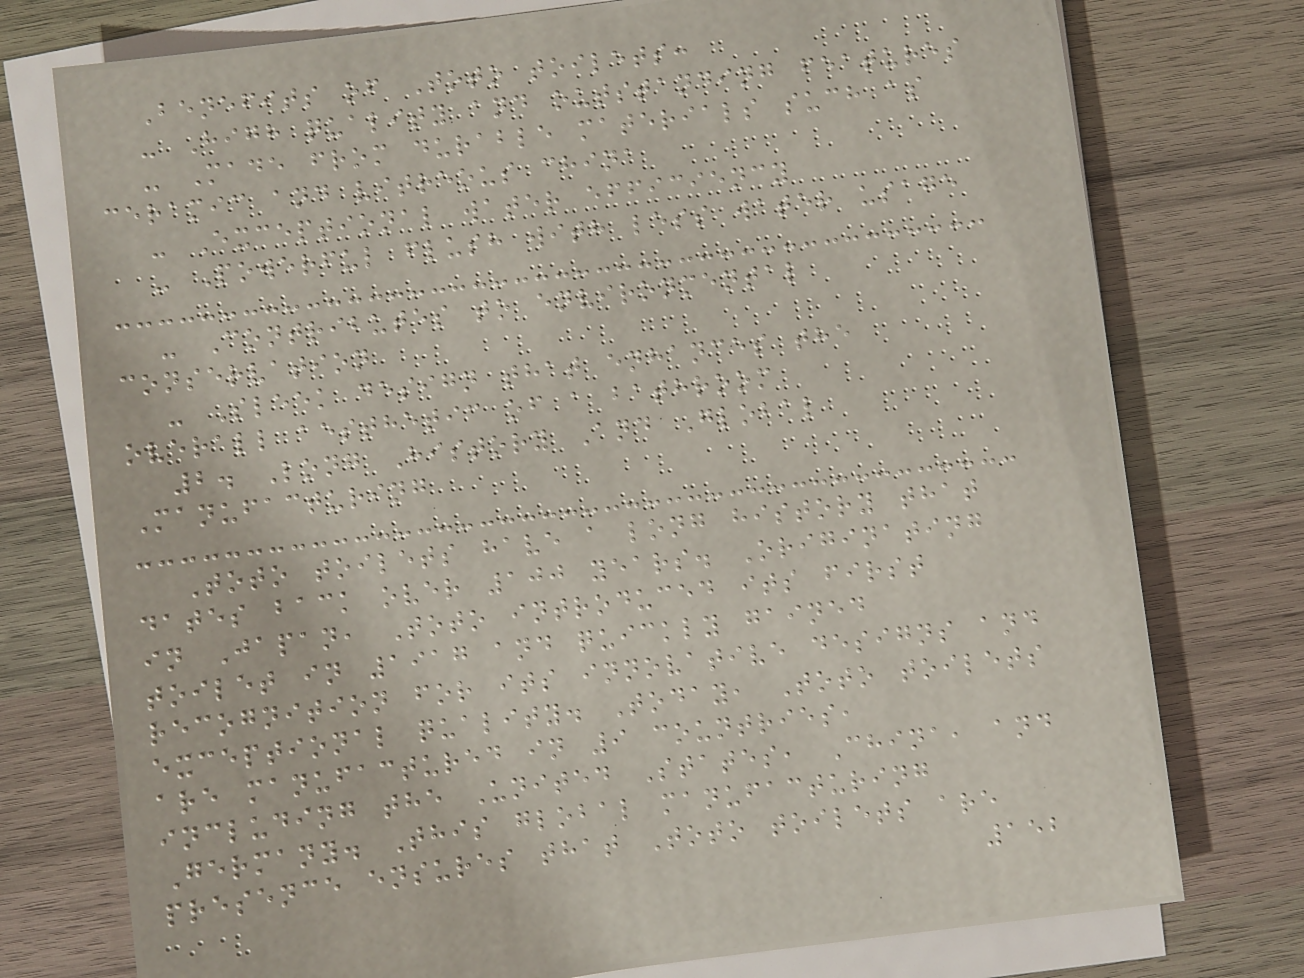Benefits of Toto toilets:
- High quality and outstanding features
- Made from durable materials such as
ceramic and vitreous china
- Exceptional water efficiency
- Powerful flush with less water usage
- Contributes to environmental
conservation
- Sleek design that enhances the
overall aesthetic of a bathroom
2. Long History And Global
Manufacturing
Toto toilets have a long history that
dates back over 100 years. Originating
in Japan, Toto introduced its first
toilet in 1917 and quickly gained
recognition for its innovative designs and
exceptional quality. Today, Toto toilets
are manufactured in 9 countries,
including the United States, China, and
Germany. This global manufacturing
presence ensures that Toto toilets are
152
